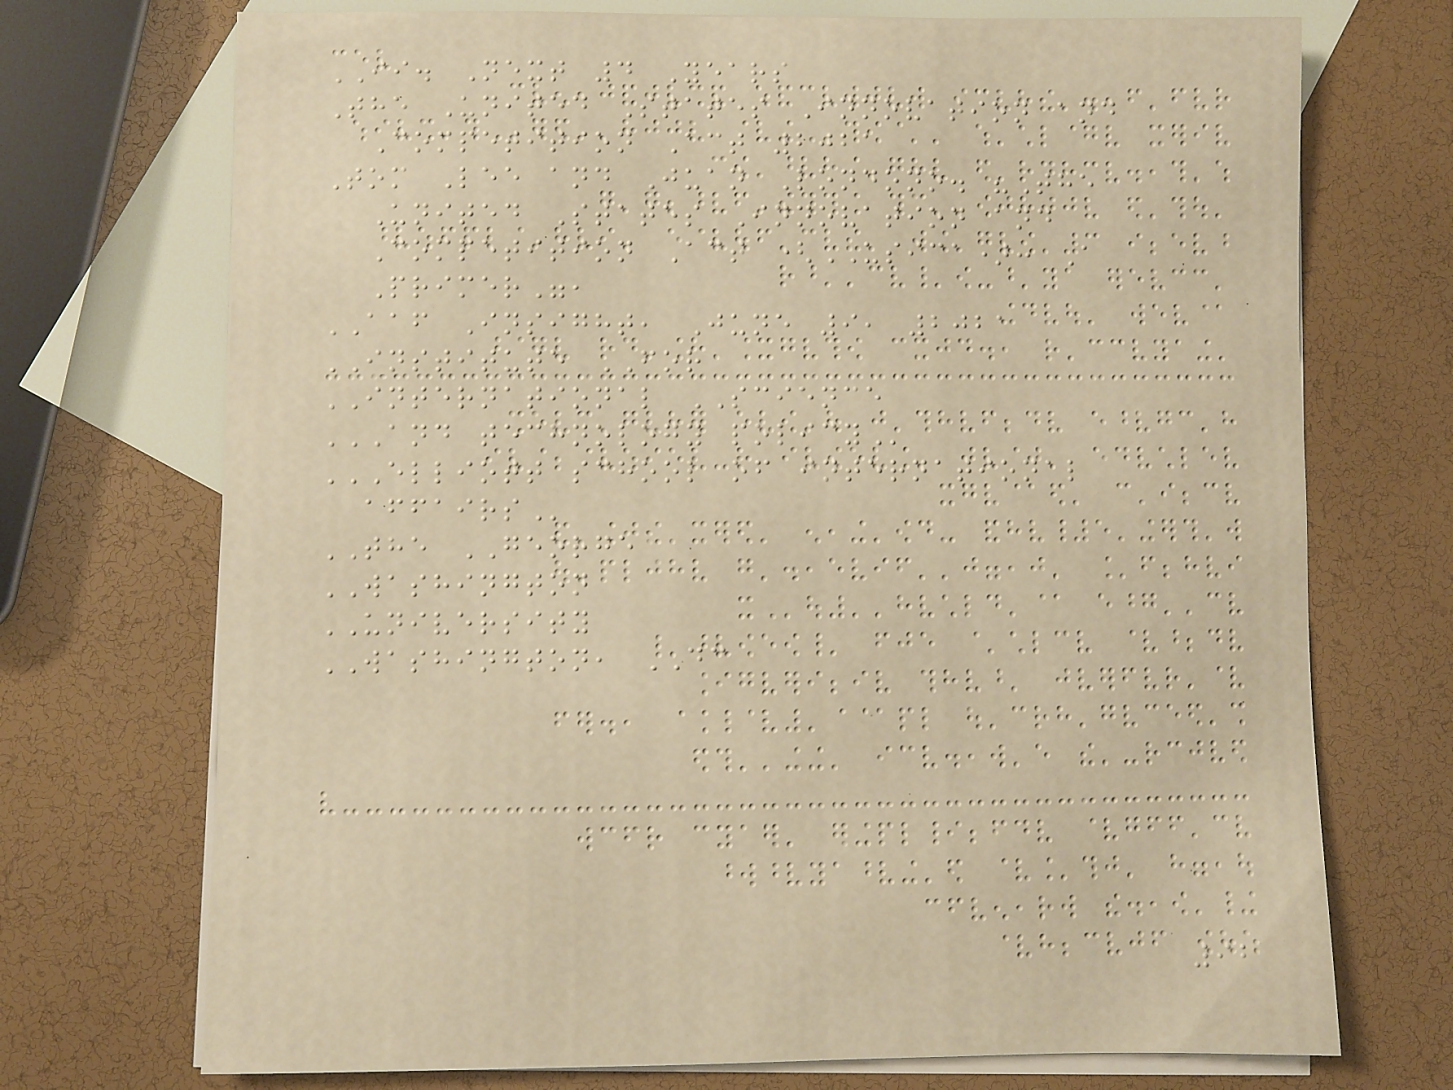II. Next 4 Years
The United States Innovation and
Competition Act 2021
Tom Lee and Juan Londono. "The
United States Innovation and
Competition Act (USICA): A
Primer",
AAF Insight, June 9, 2021
INSTITUTE FOR
INTERNATIONAL SCIENCE
AND TECHNOLOGY POLICY
ELLIOTT SCHOOL OF INTERNATIONAL
AFFAIRS
THE GEORGE
WASHINGTON
UNIVERSITY
WASHINGTON, DC
92
